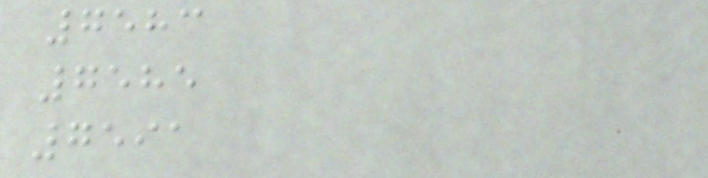7583
7585
7591
